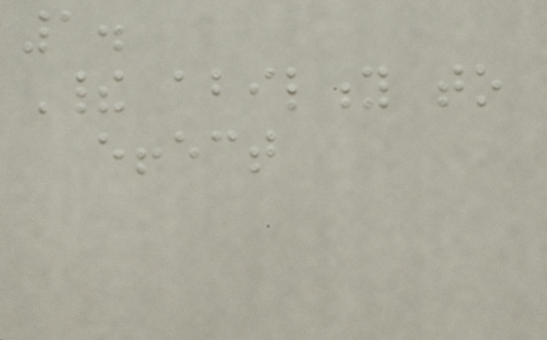1.
Their ability to
effect
